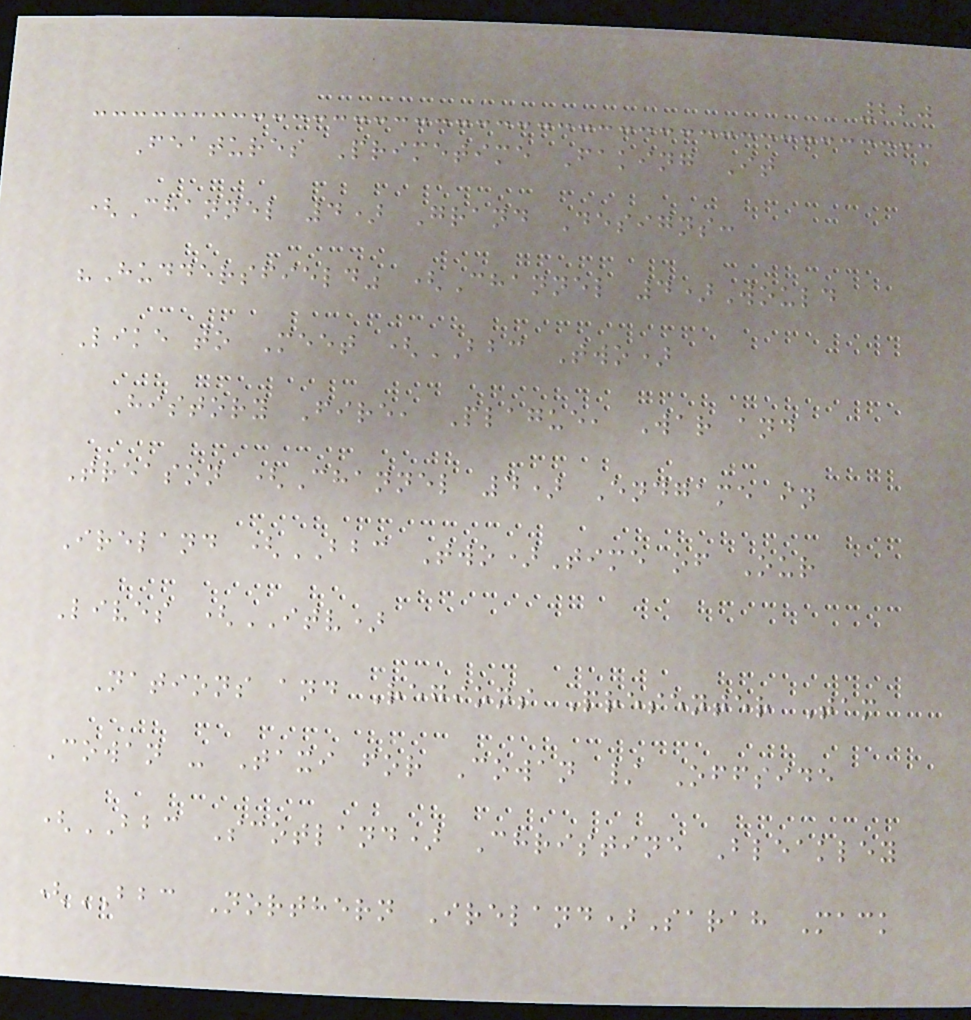220
Features Primetime Faking It
(Channel 4) Grand Designs:
"Huddersfield" (Channel 4)Would
Like to Meet (BBC Two)
History Fire, Plague, War and
Treason (Channel 4) Endgame in
Ireland (BBC Two)Time of Our
Lives (ITV)
Nations and Regions Presenter Tam
Cowan - Taxi for Cowan / Offside
(BBC Scotland) Christine Bleakley
(BBC Northern Ireland)Sarah Mack
